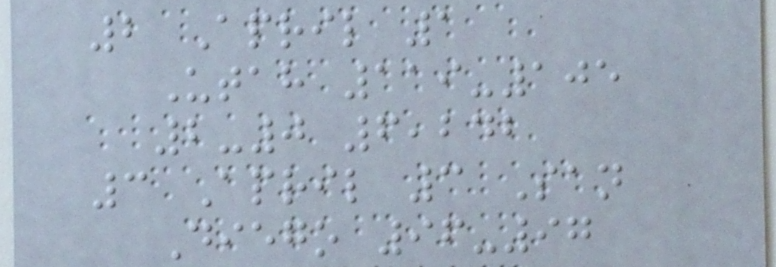2 April 1
Utah 119-105
2-0 6,242
3 April 3 San
Diego 96-97
